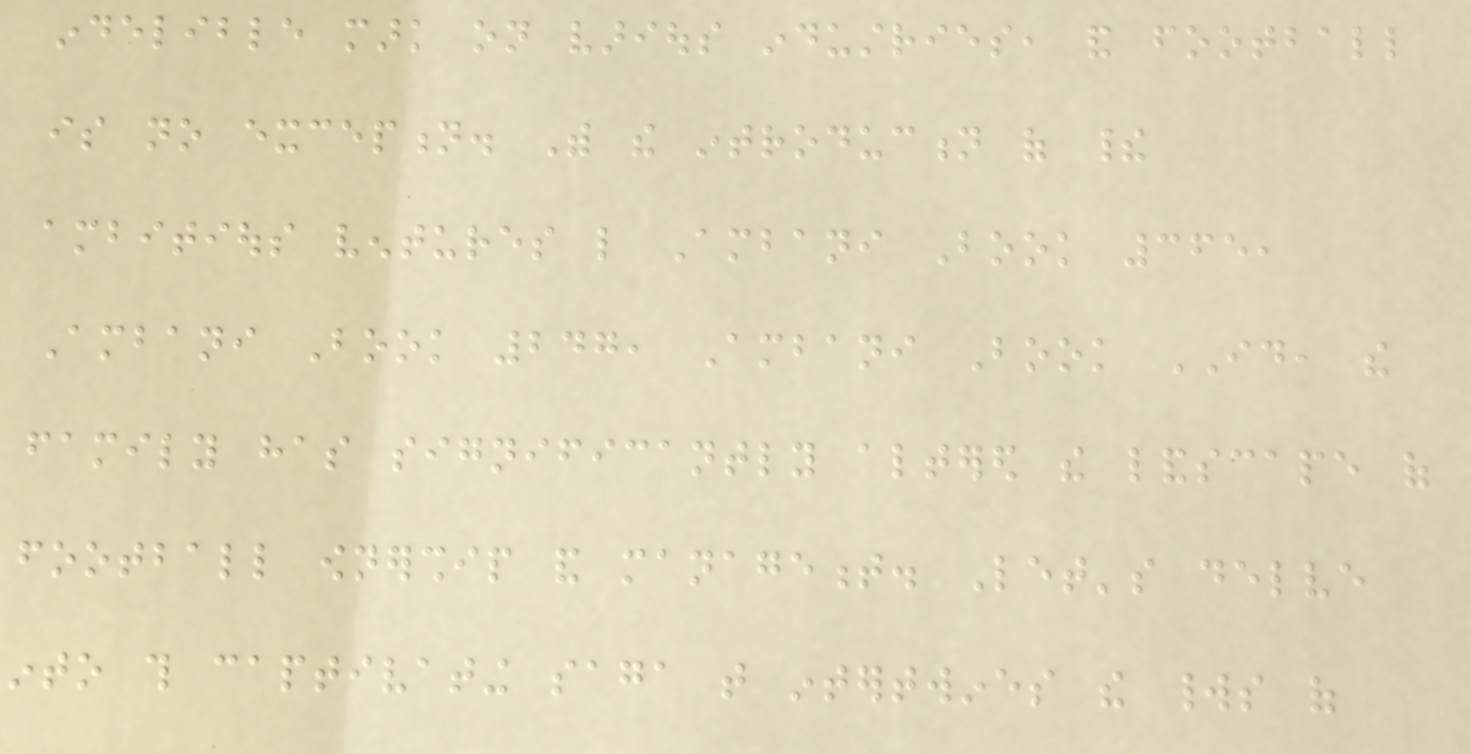indelible mark on various industries, and football
is no exception. With the introduction of their
ambitious ventures like Ambani Book 365,
Ambani Book 247, Ambani Book ID, the
family has significantly altered the landscape of
football ownership and management. Let's delve
into this captivating saga that intertwines the worlds of
